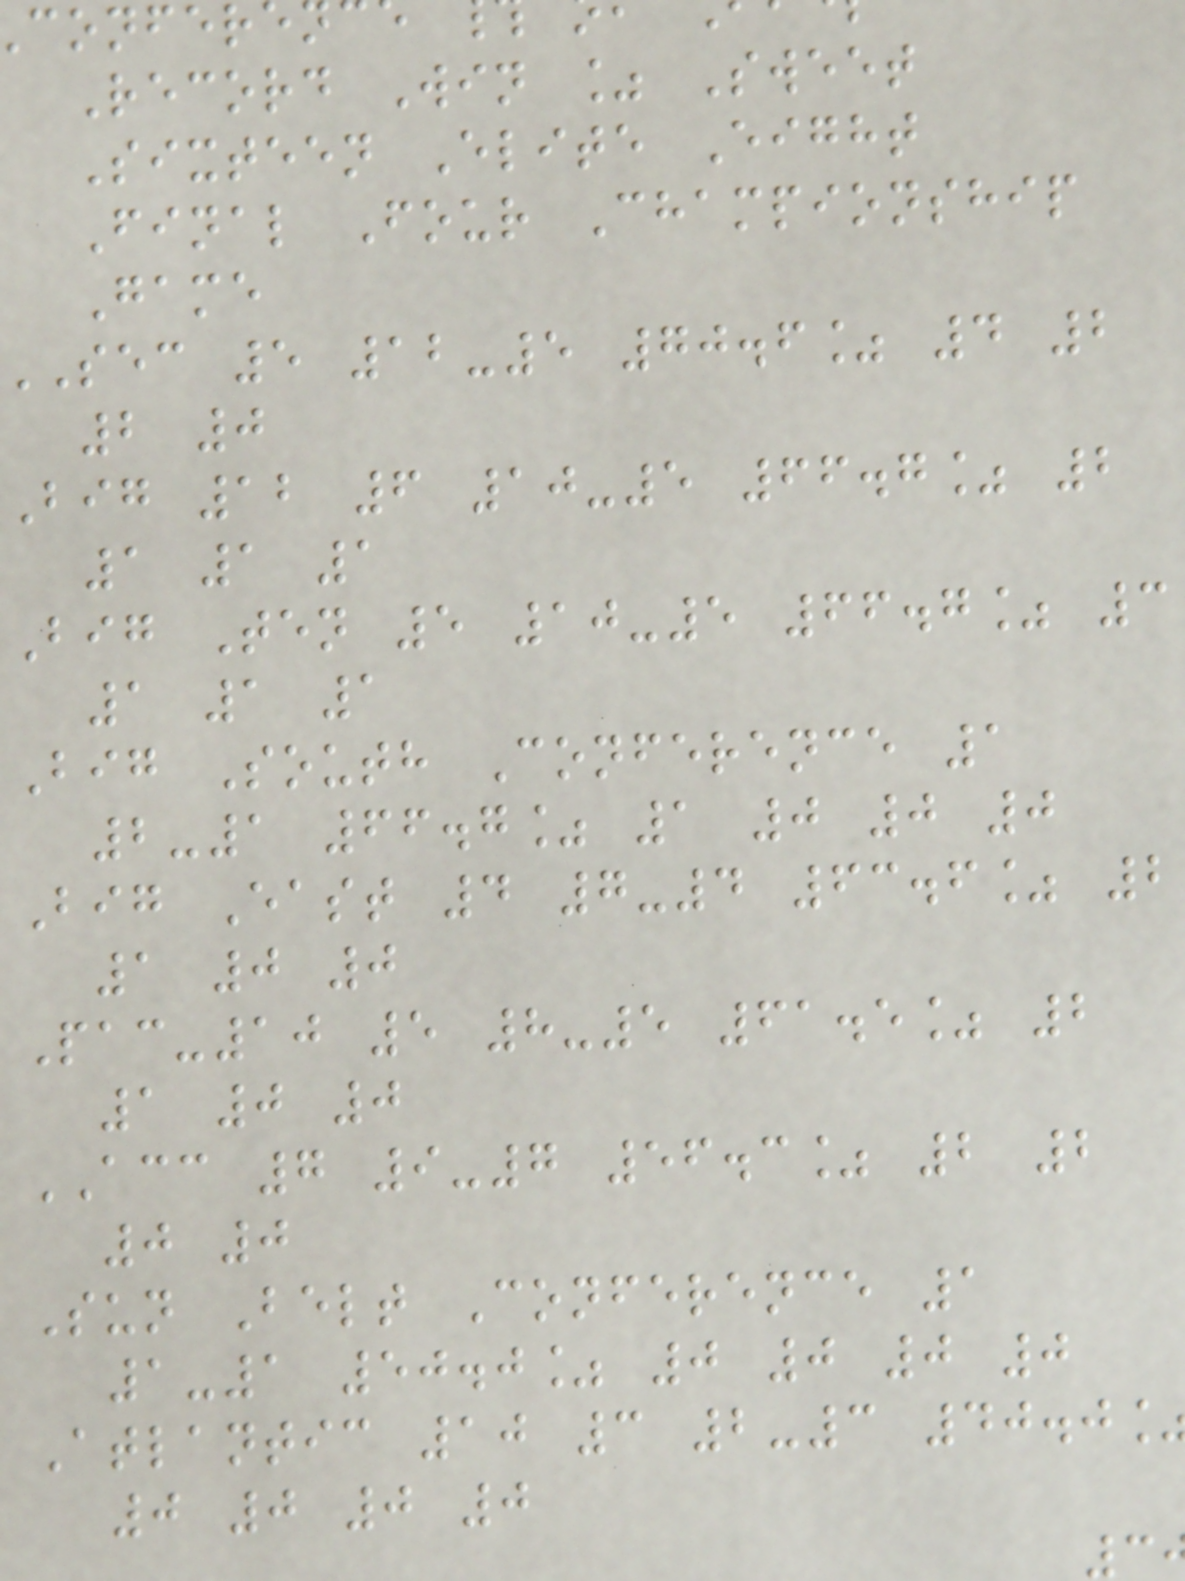Record Win % Sweet
Sixteen Elite Eight
Final Four Championship
Game
SEC 5 12-5 70.6% 4 2
2 0
Big 12 6 10-5 66.7% 2
1 1 1
Big Ten 5 10-5 66.7% 3
1 1 1
Big South Conference 1
2-1 66.7% 1 0 0 0
Big East 4 7-4 63.6% 2
1 0 0
Pac-10 5 8-5 61.5% 2
1 0 0
ACC 7 9-7 56.3% 2 2
0 0
Sun Belt Conference 1
1-1 50.0% 0 0 0 0
Atlantic 10 3 2-3 40.0
0 0 0 0
